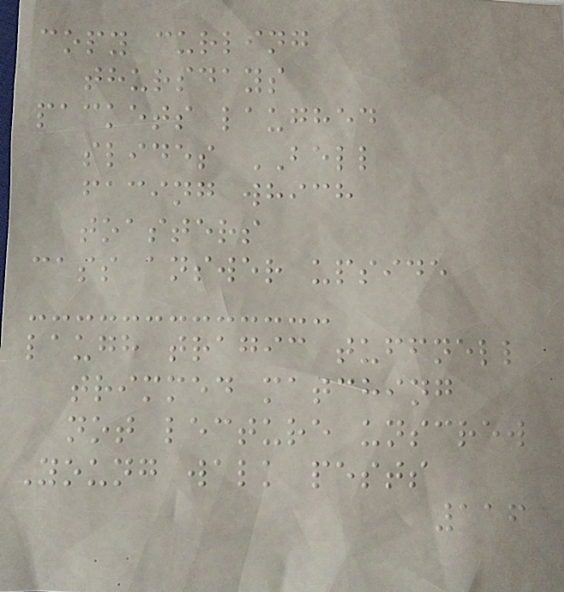copy curling
thursdays
packets laughed
slides BELL
facing which
toasters
cass answer upside
laugh tragic tuffnell
trimmed matching
not lecture unscrew
Young walk pests
116
